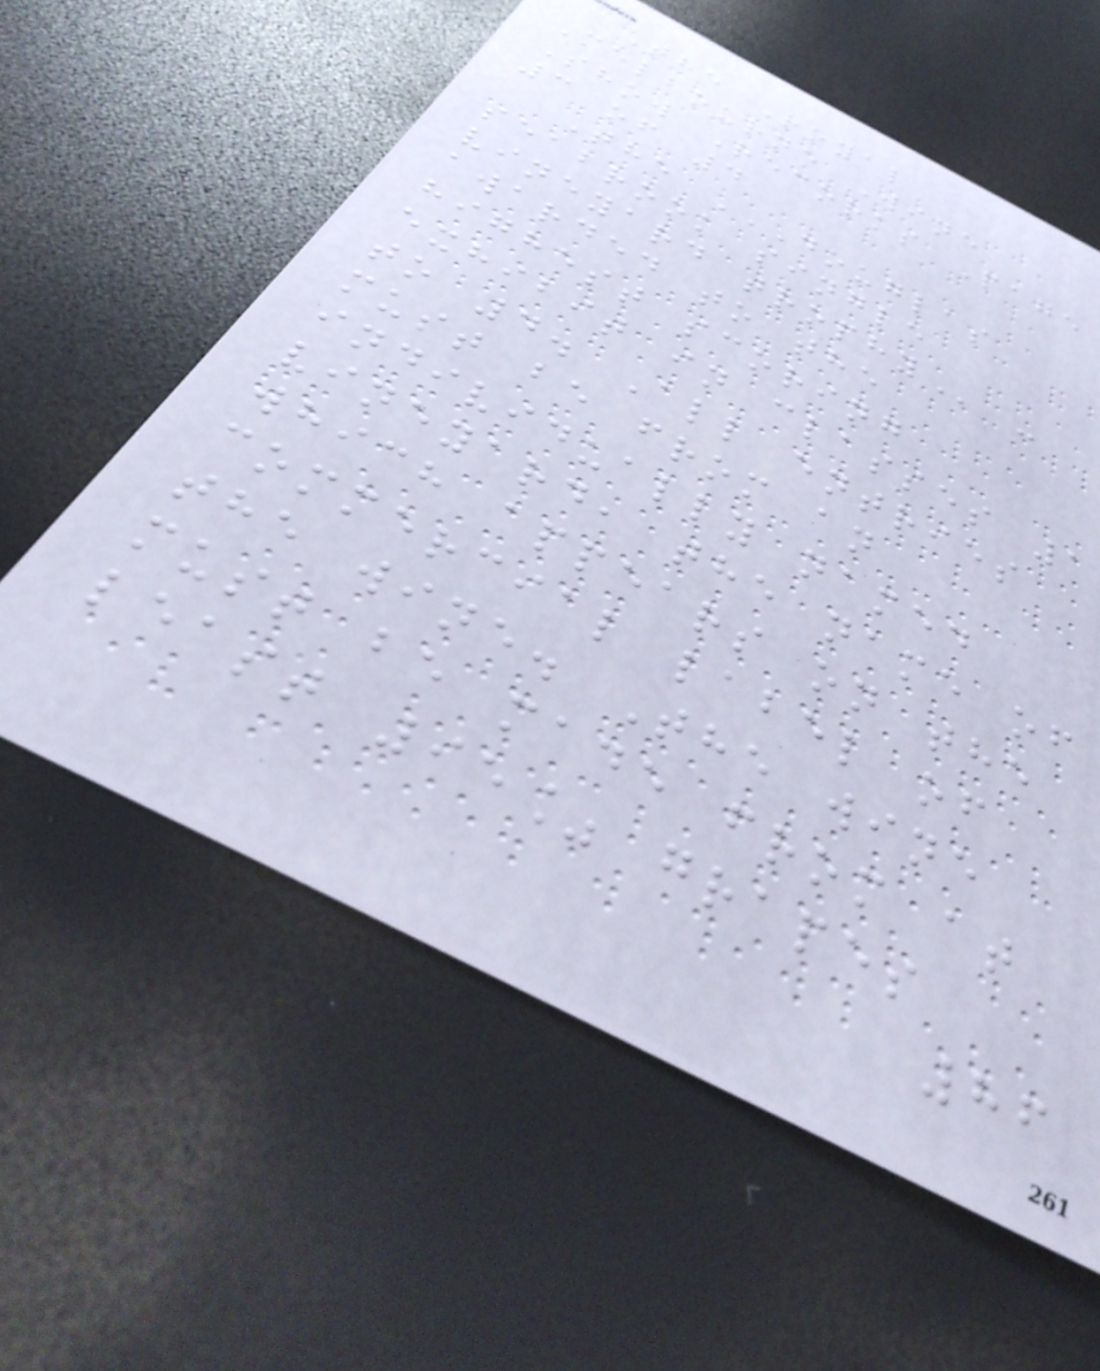The Royal
Melbourne Wine
Show Recorks Page
3 of 4
The DOUGLAS
SEABROOK SINGLE
VINEYARD TROPHY -
awarded to the
highest scoring
exhibit in classes 1
to 4. All entries
must be from an
individually named
vineyard, the name of
which appears on the
commercial label of
the wine. The wine
must be made from at
least 95% grapes
86
